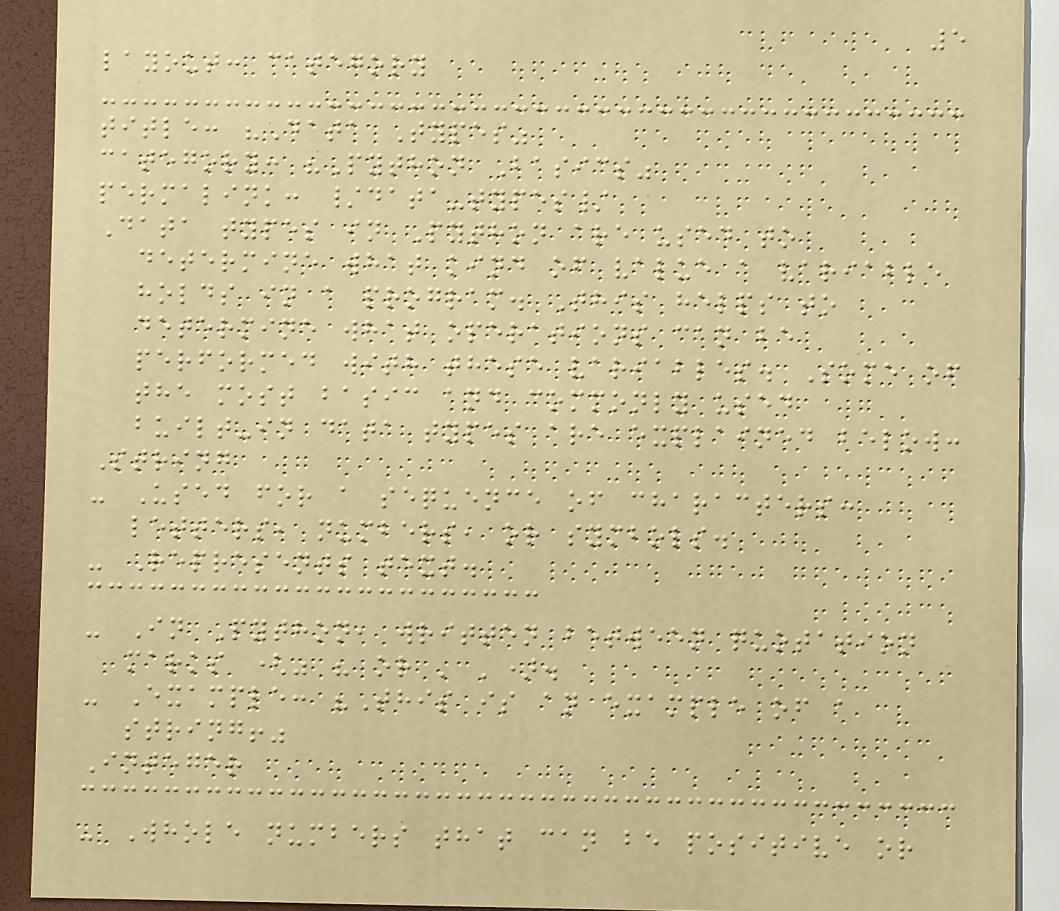5
layout: category
title: "Data Types"
category: "Python Basics"
permalink: /data-types/
Data types in Python are used to
determine what kind of value a variable
holds in a program. This helps to
determine what operations can be
performed with these variables. Some of
the most basic and commonly used
built-in data types are explained below:
String
- Used for a sequence of characters:
letters, numbers, or symbols.
- Represents text.
- In Python, written between quotation
marks (" " or ' ').
- Example: "This is an example of a
string!"
Integer
- Whole numbers that can be positive or
